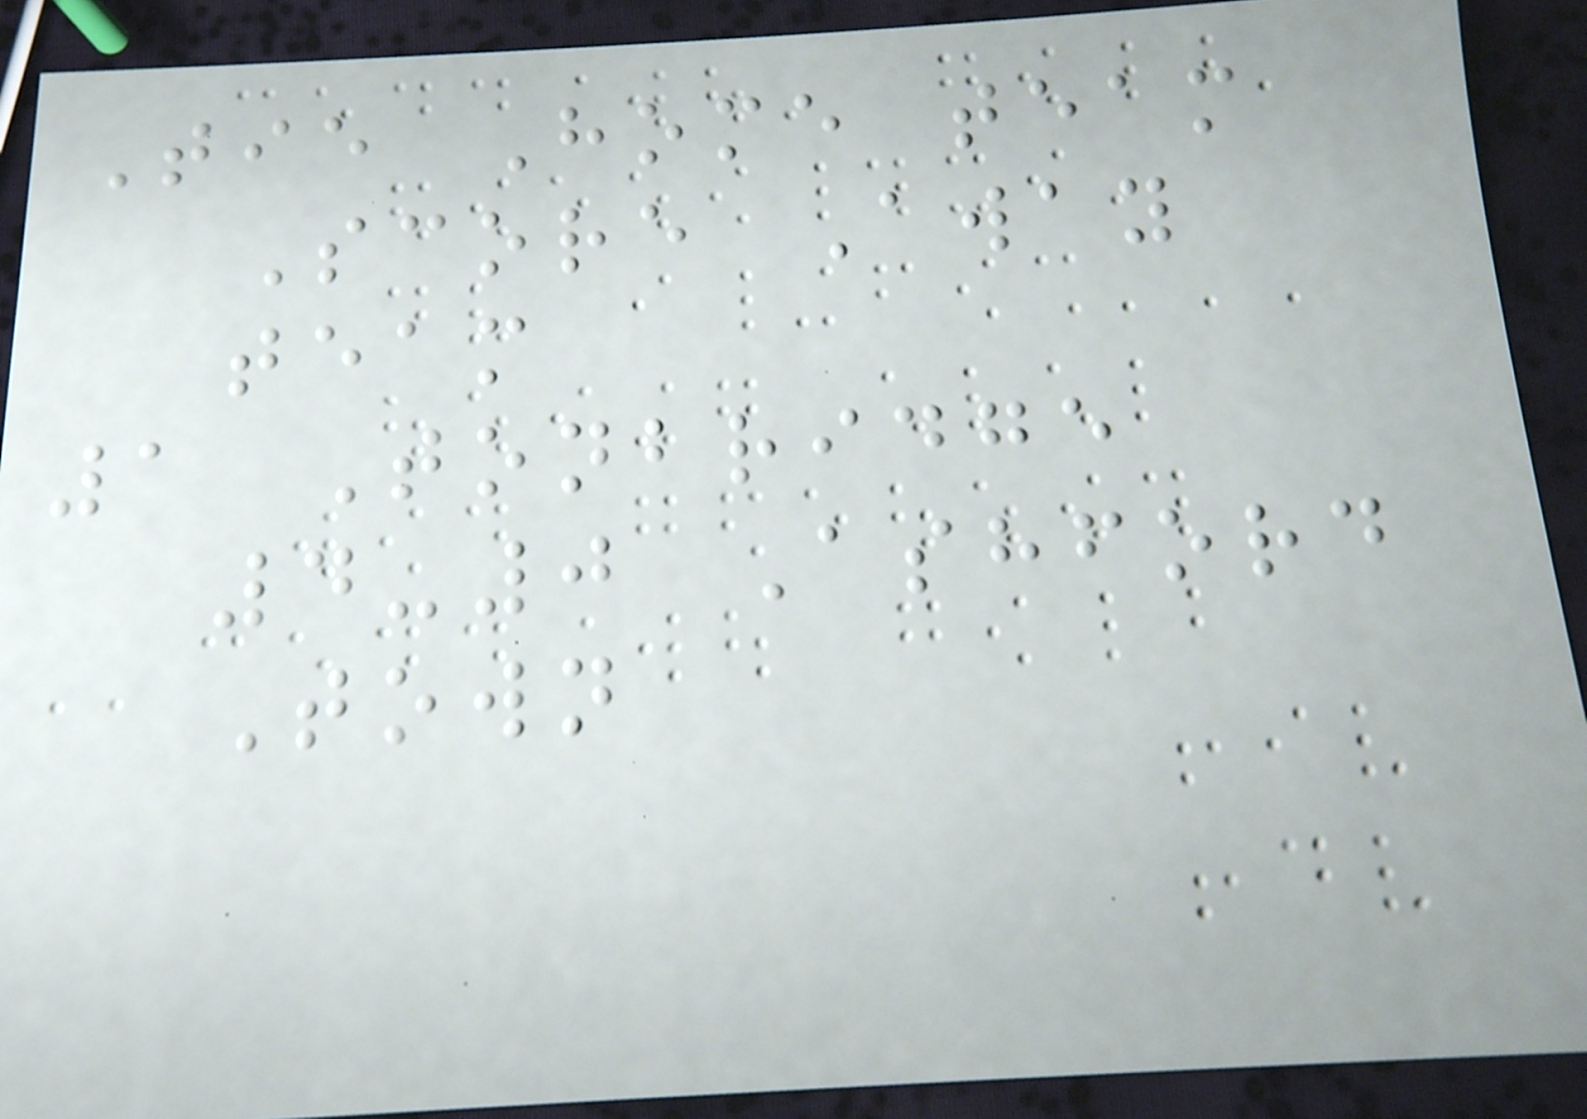Tie Home team
Score Away
team
1 Tonbridge
4-0 Ashford
Town
